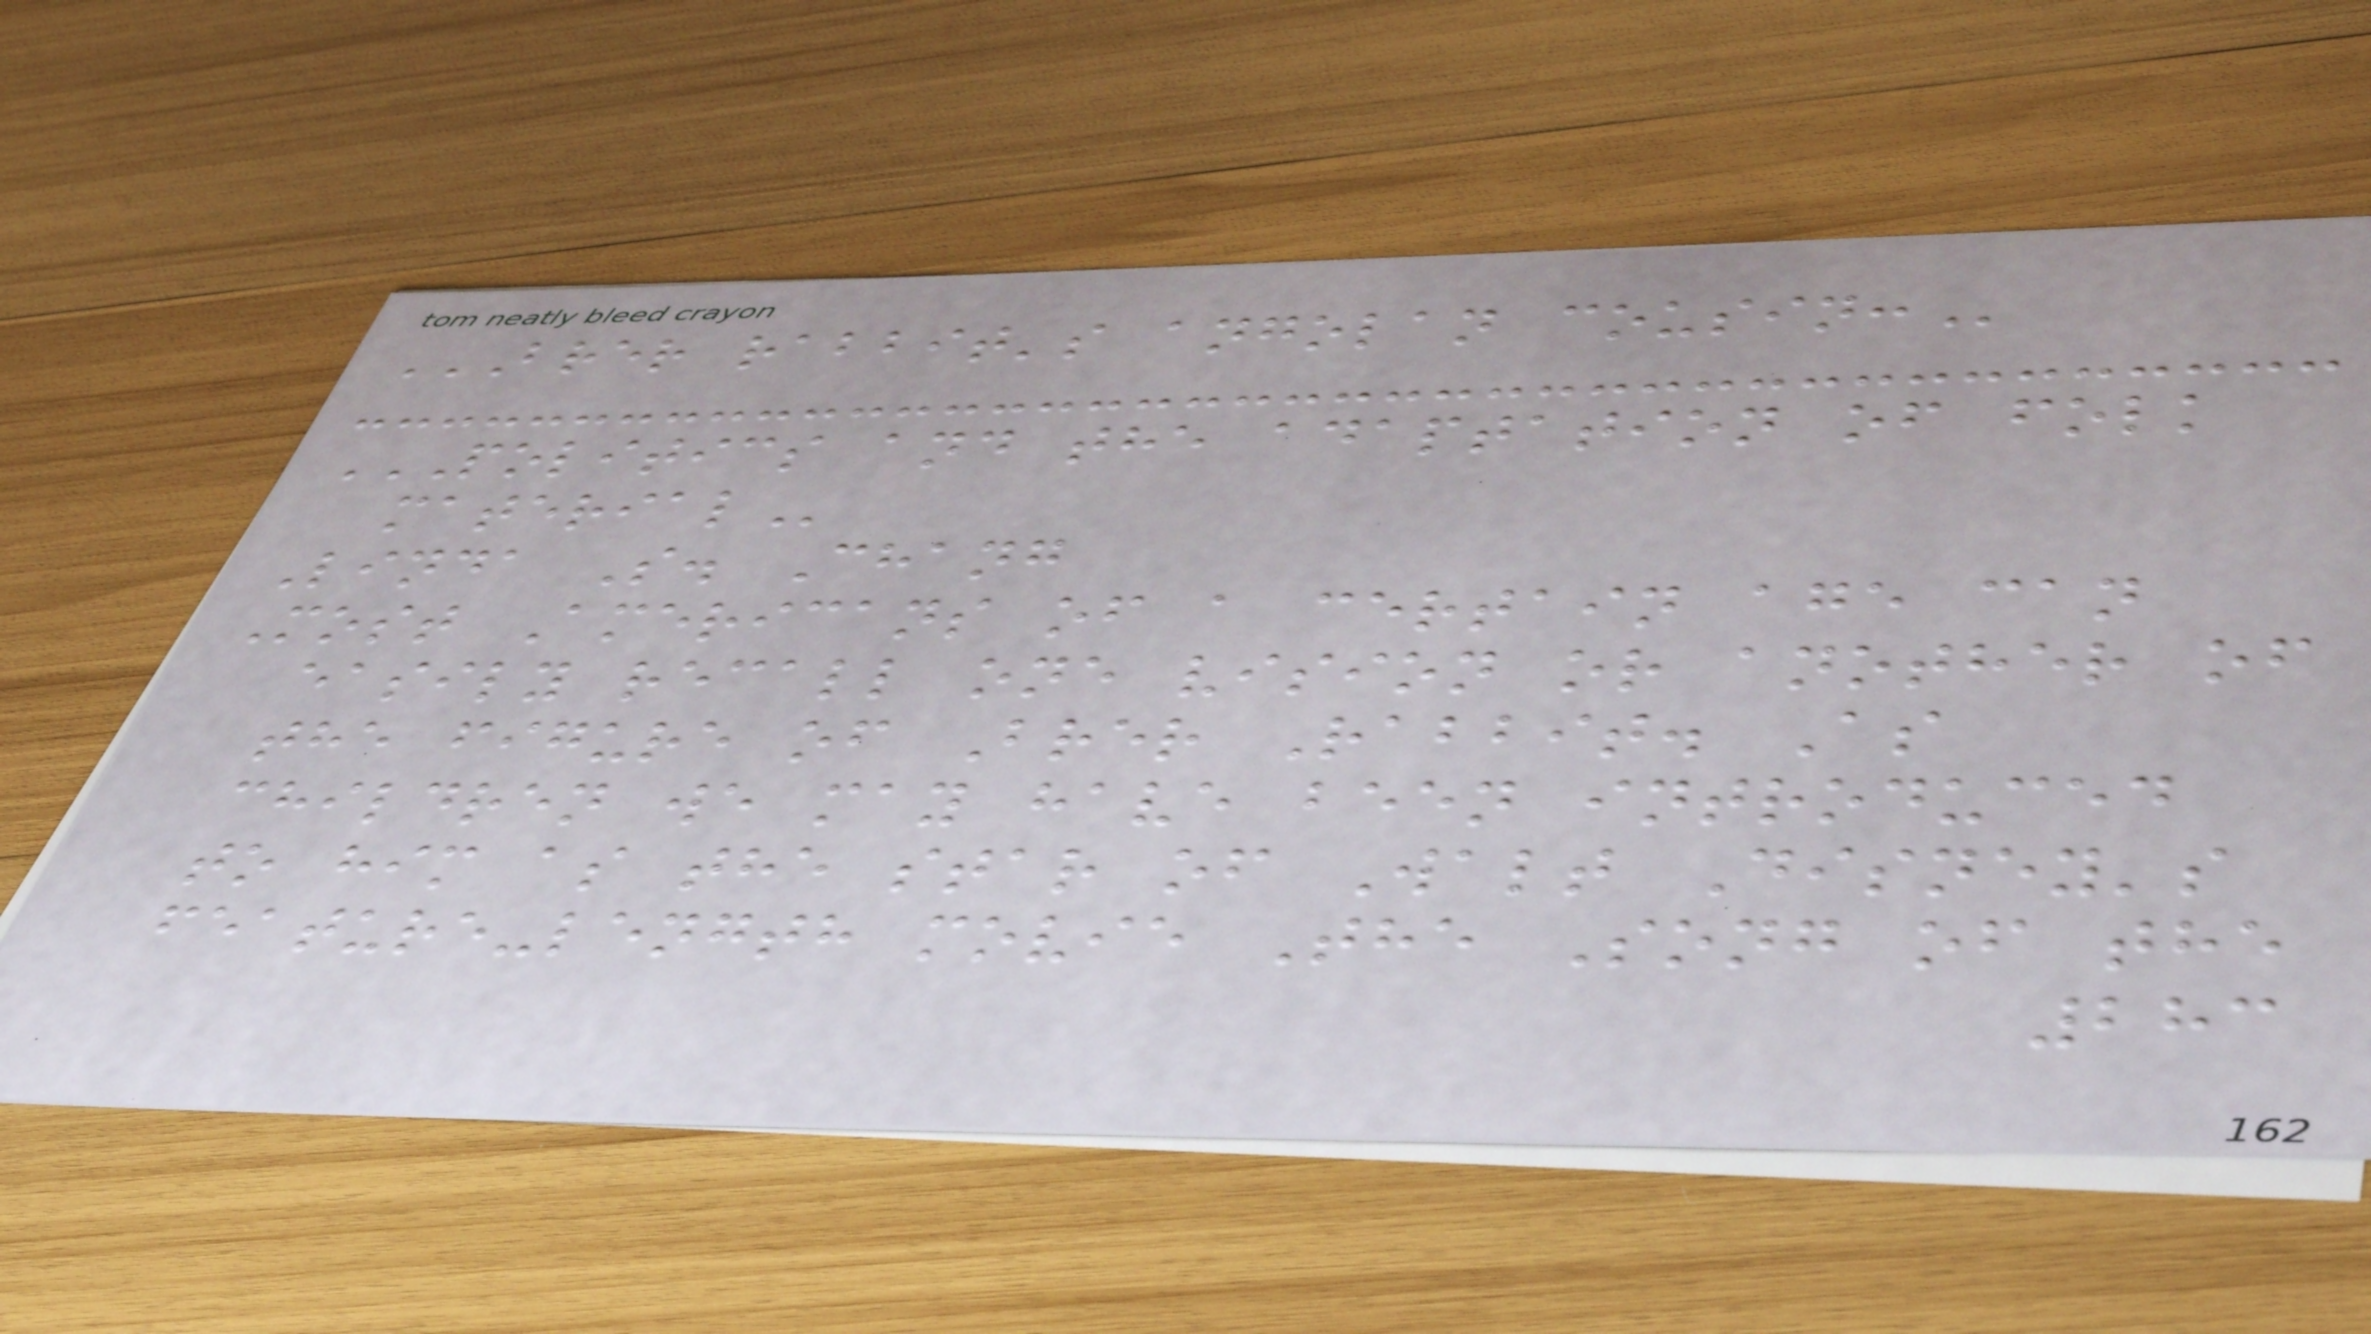BRER RABBIT'S ANGOLAN COUSIN:
POLITICS AND THE ADAPTATION OF FOLK
MATERIAL
Linda S. Chang
Most Americans of a certain age can
easily recall one vision or another of
the figure of Brer Rabbit. As
children we may have been introduced
to him as the star of Walt Disney's
feature-length movie The Song of the
283
